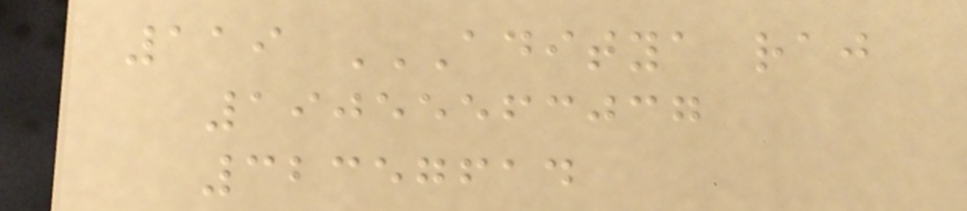119 ADITYA RAJ
19055563037
32357614
